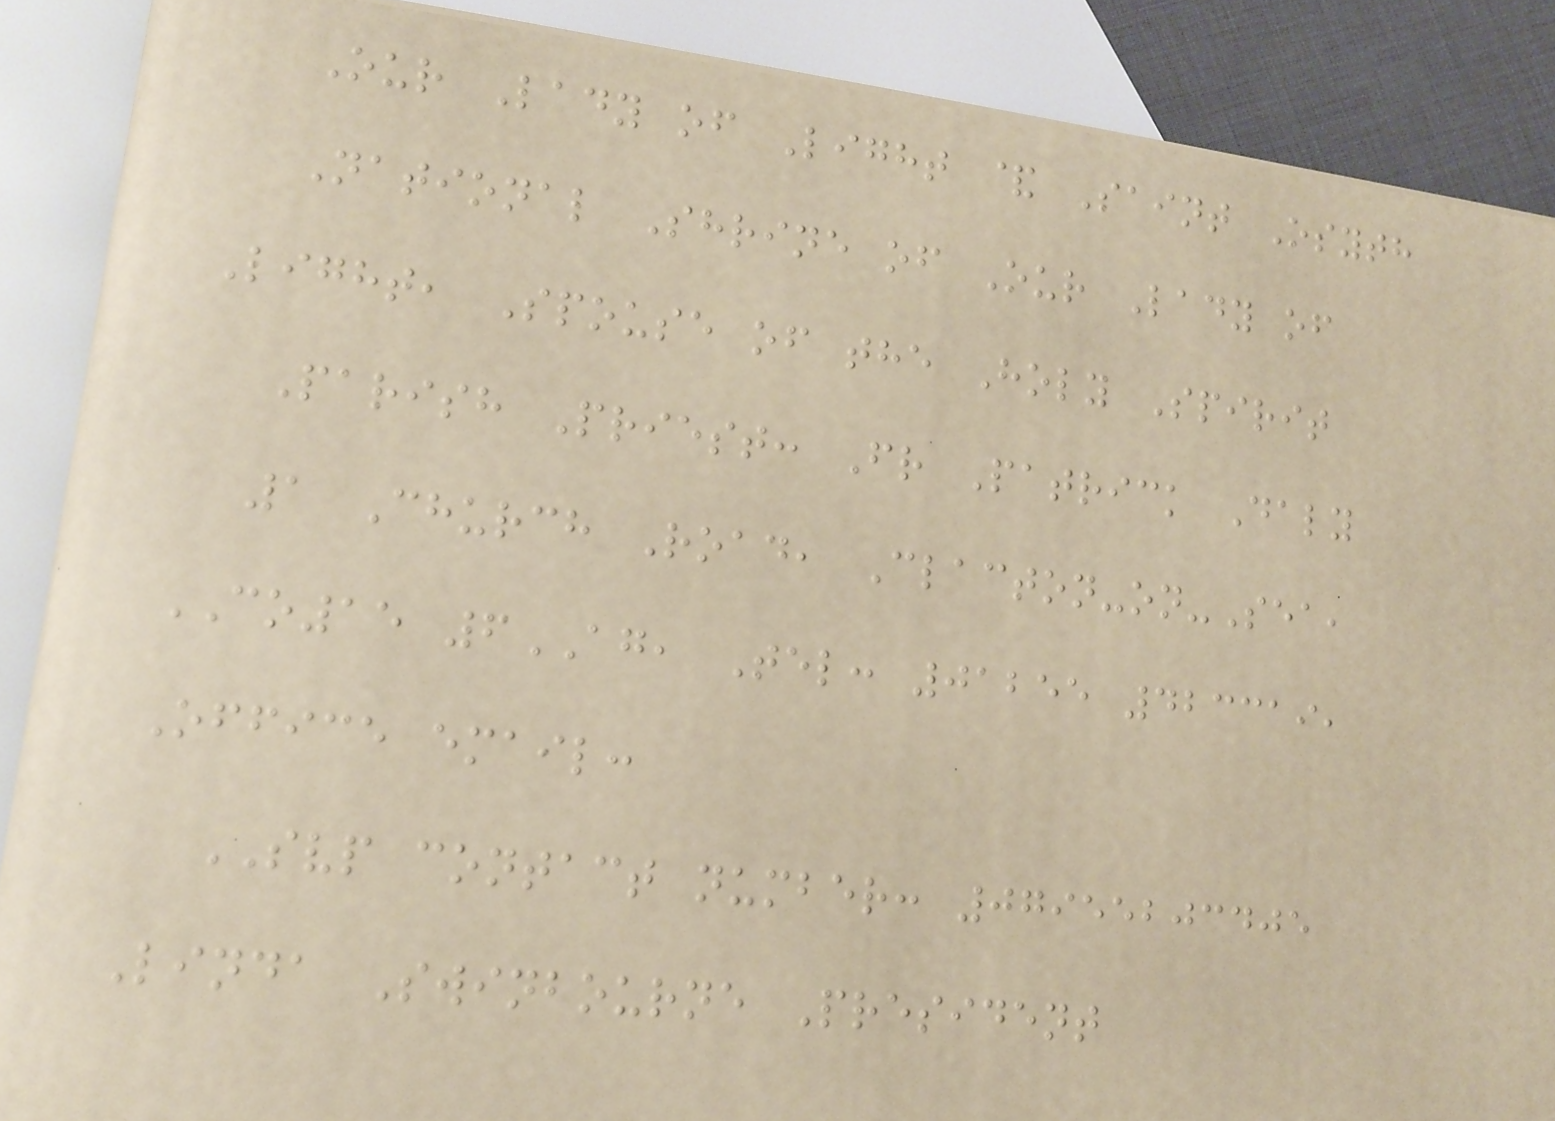Our Lady of Light & Saint Osyth
National Shrine of Our Lady of
Light, Spouse of the Holy Spirit
Parish Priest: Fr Patrick Daly
1 Church Road, Clacton-on-Sea,
CO15 6AG, Tel: 01255 423319,
Office email:
SVP contact number: 07955203405
Linda Swinbourne President
